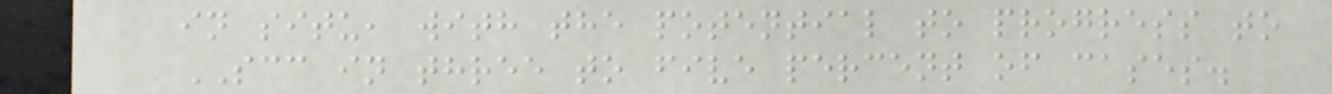in situ, with the potential to progress to
SCC in three to five percent of cases.
